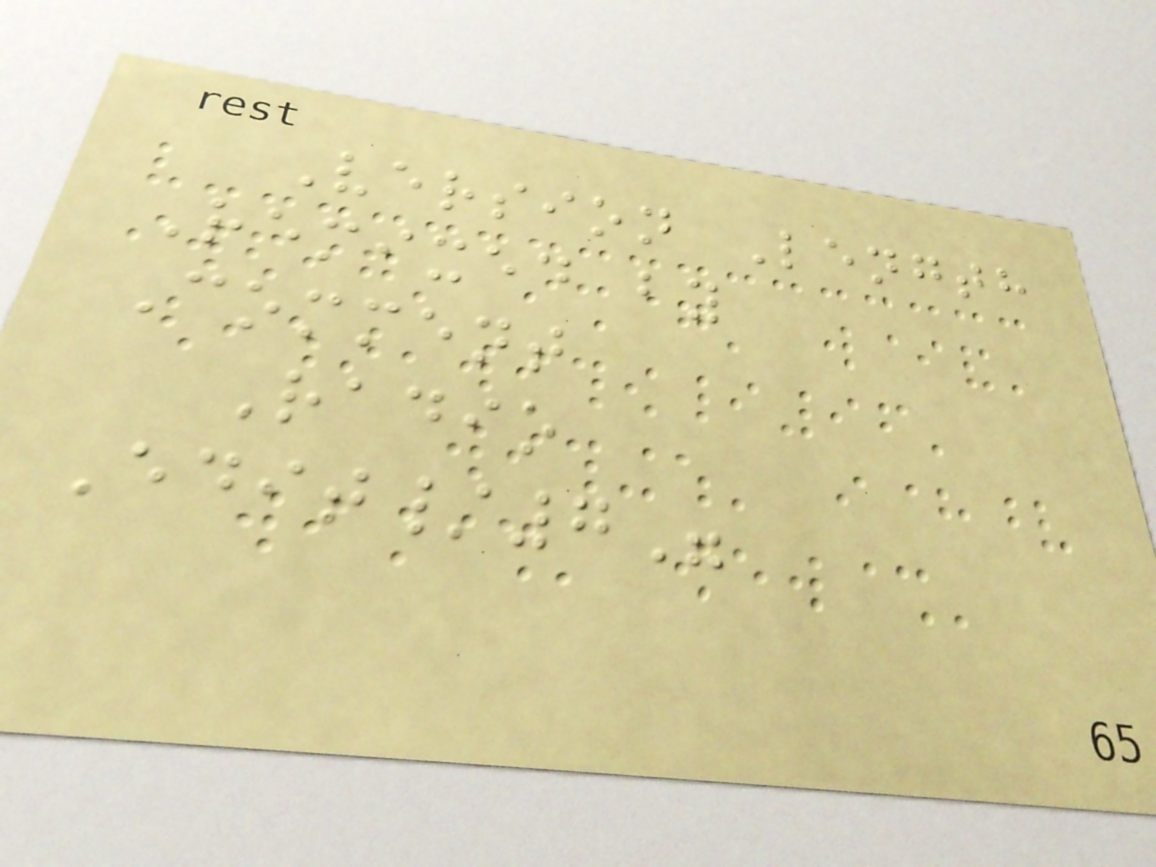Version Length
Remixed by
Comment
Radio
Edit/7"
